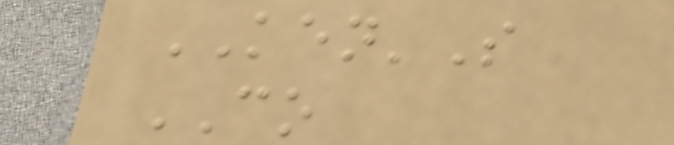KEN'S
CO
